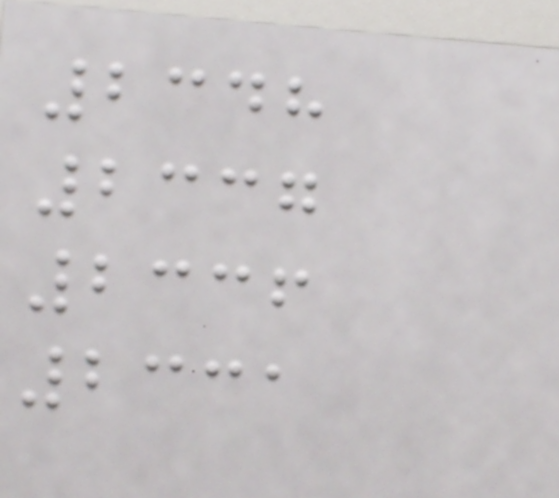2348
2337
2336
2331
